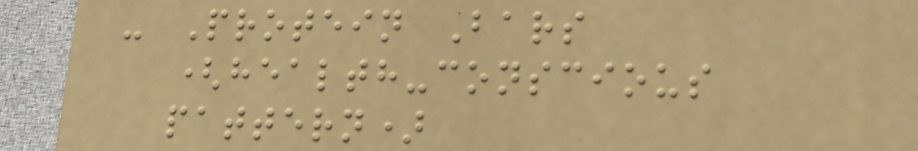- Protein Bars
(health-conscious
pattern)
